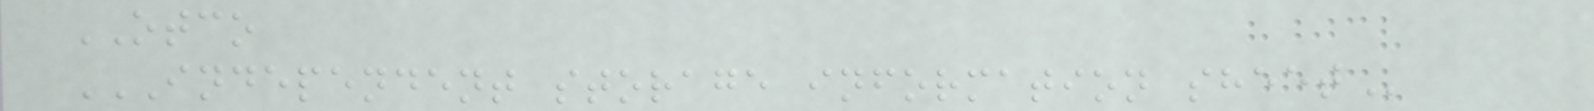OTCO
INDEPENDENT STORAGE INFORMATION SHEET
